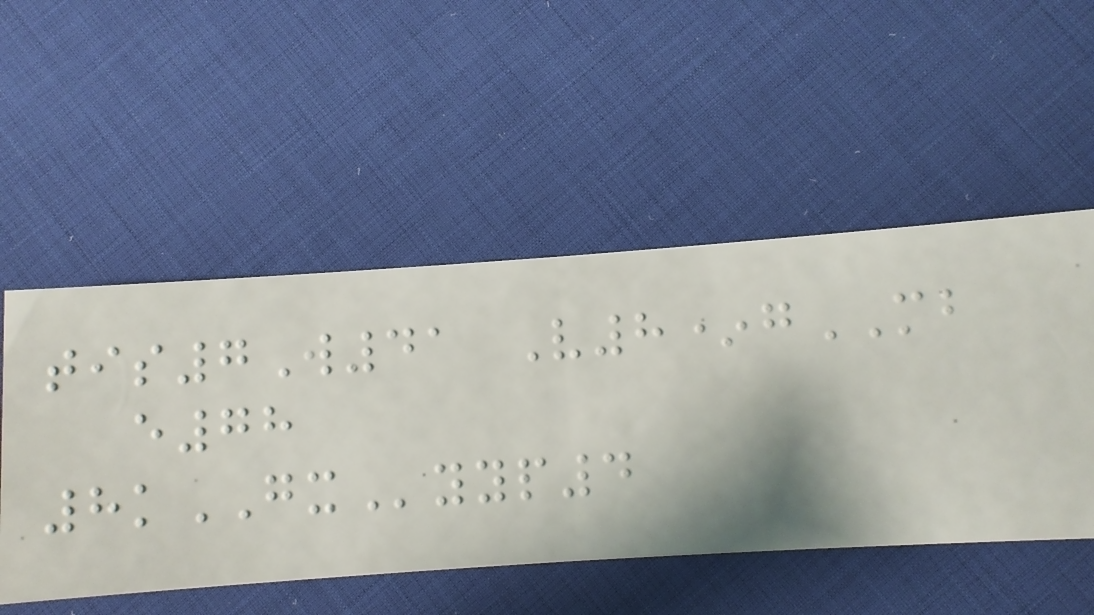tis7W41 V8*gMB
e78
8kGXyyp4
